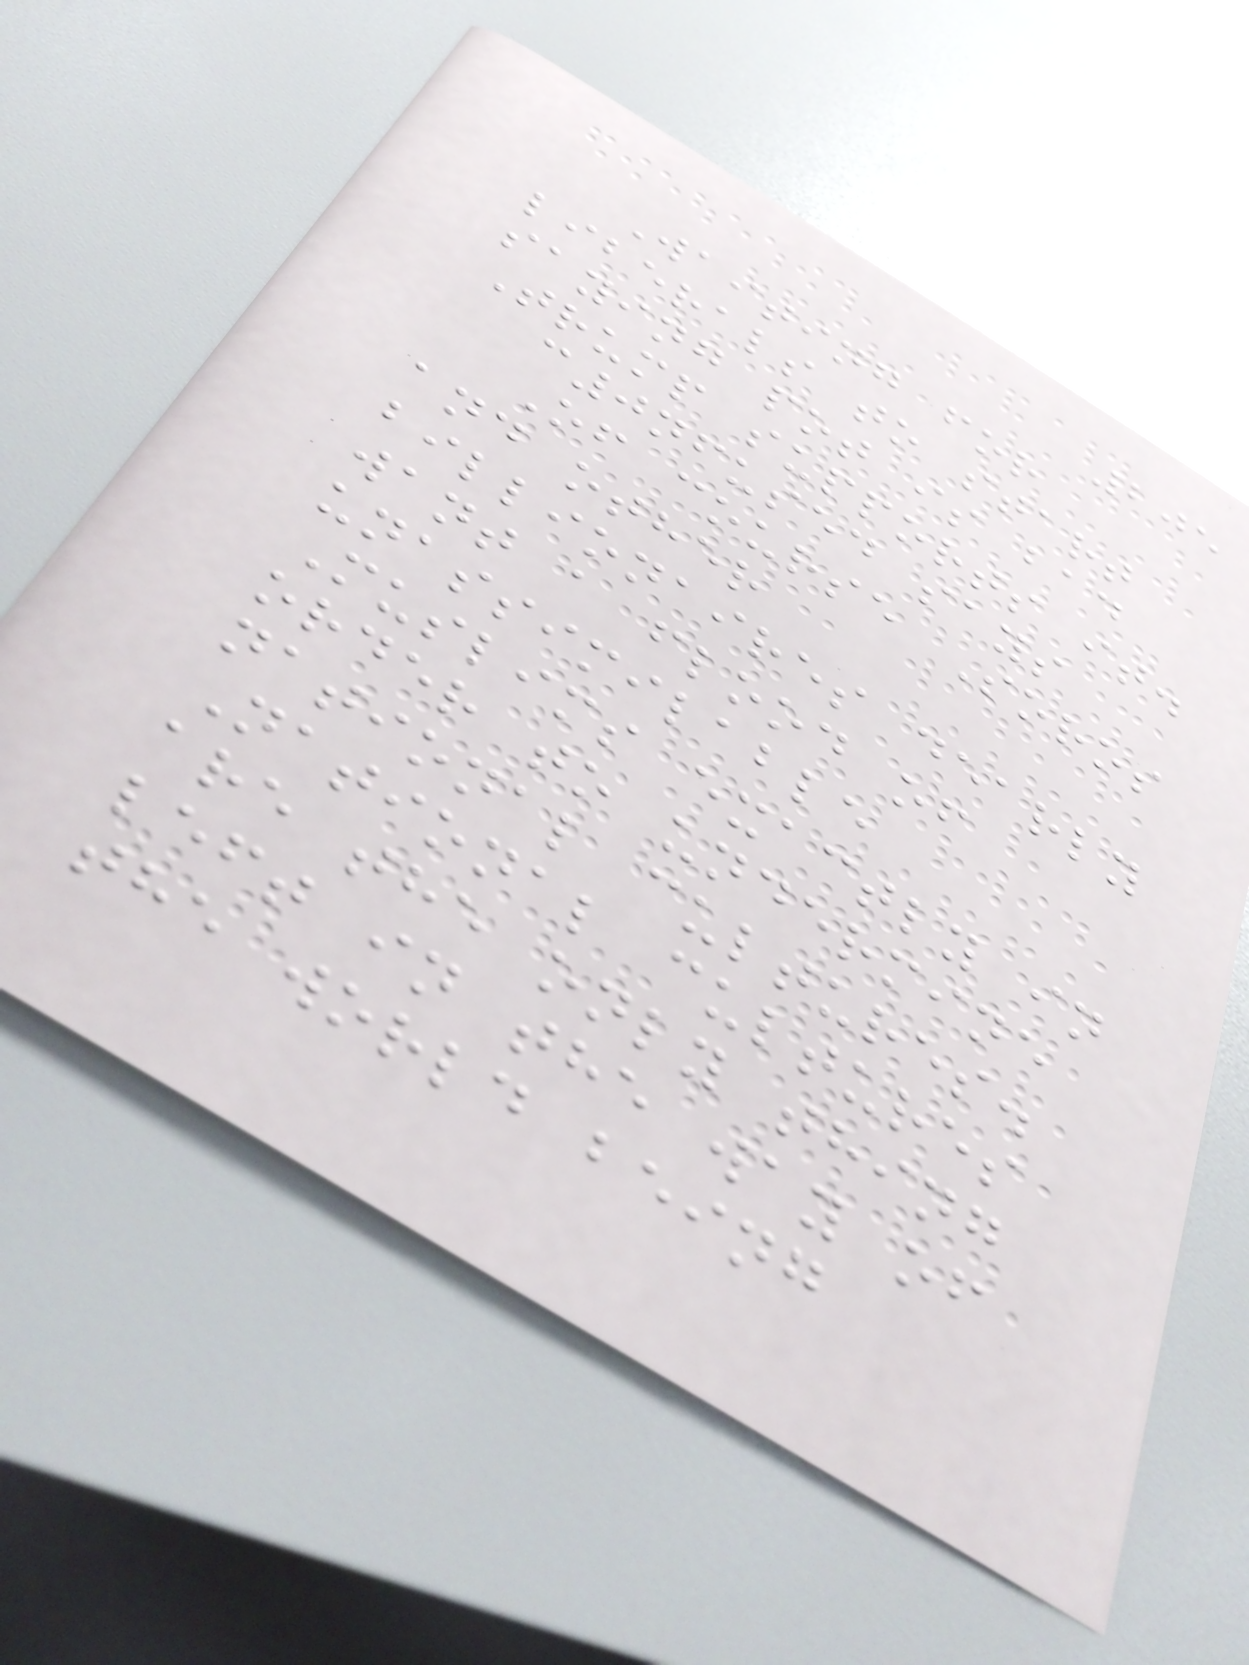205
Waiting for
liberals to start
saying pot is bad
Trump supports it.
c0nfused says
Of course Soros
and other
billionaires dearly
want a flood of
unassimilable
Muslims exactly in
order to undermine
national cultures.
National cultures
are the only thing
left in the way of
the world being
